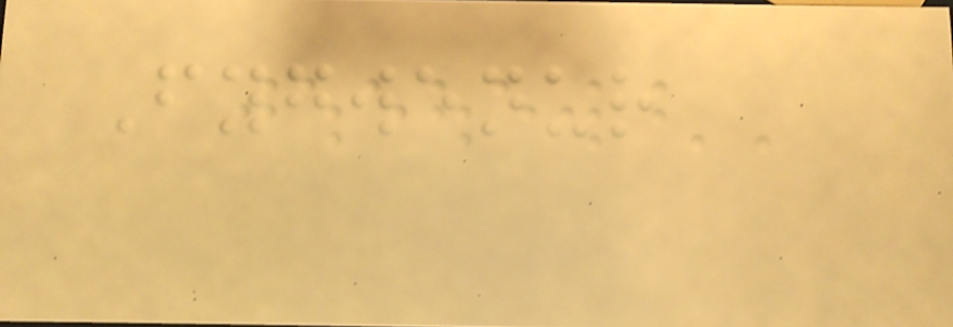Fygwenur
